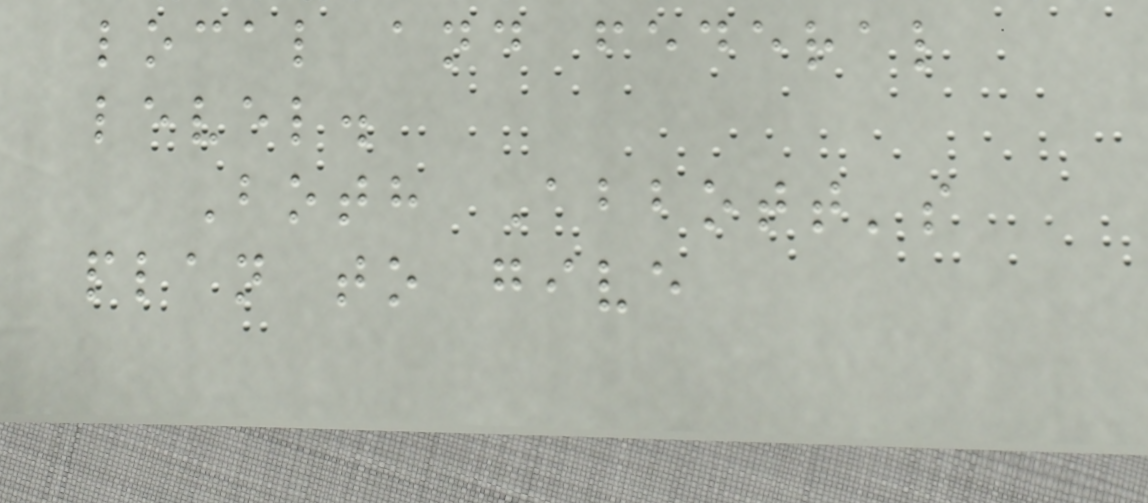local and federal
level.
Both Abbott's
plan to give
